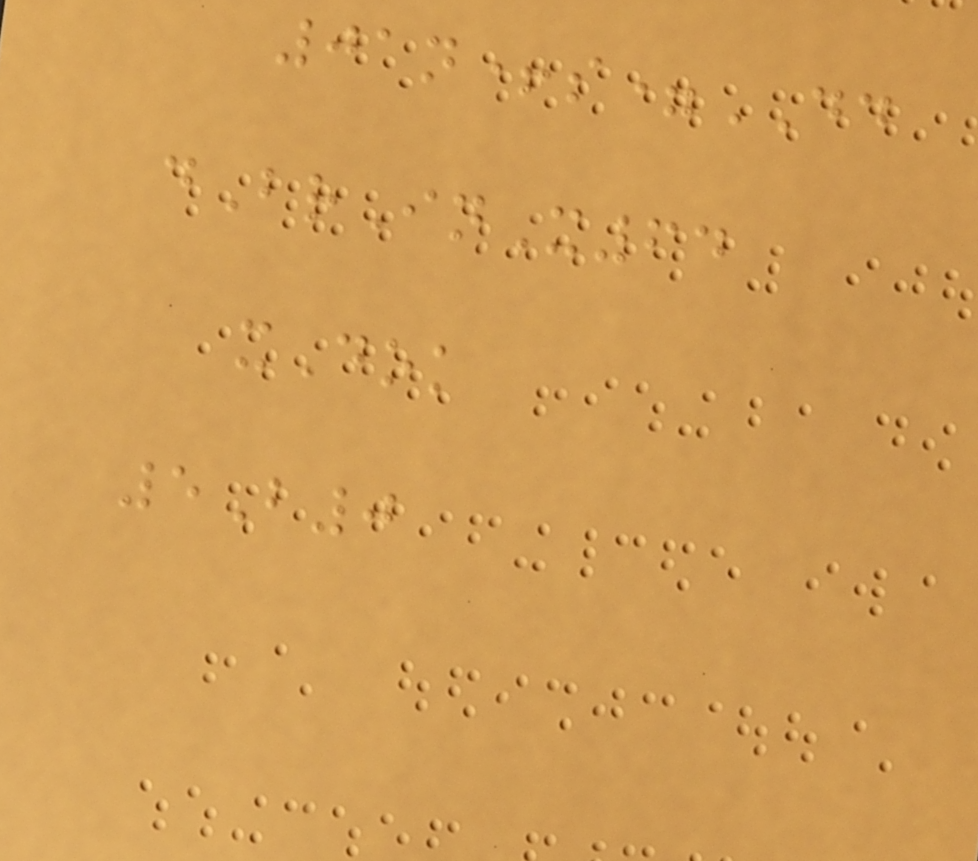01n+s=DD
dBrInX64
xDok
5B0
